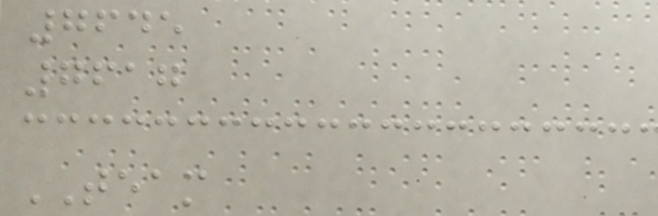7645
7617
TEAM
